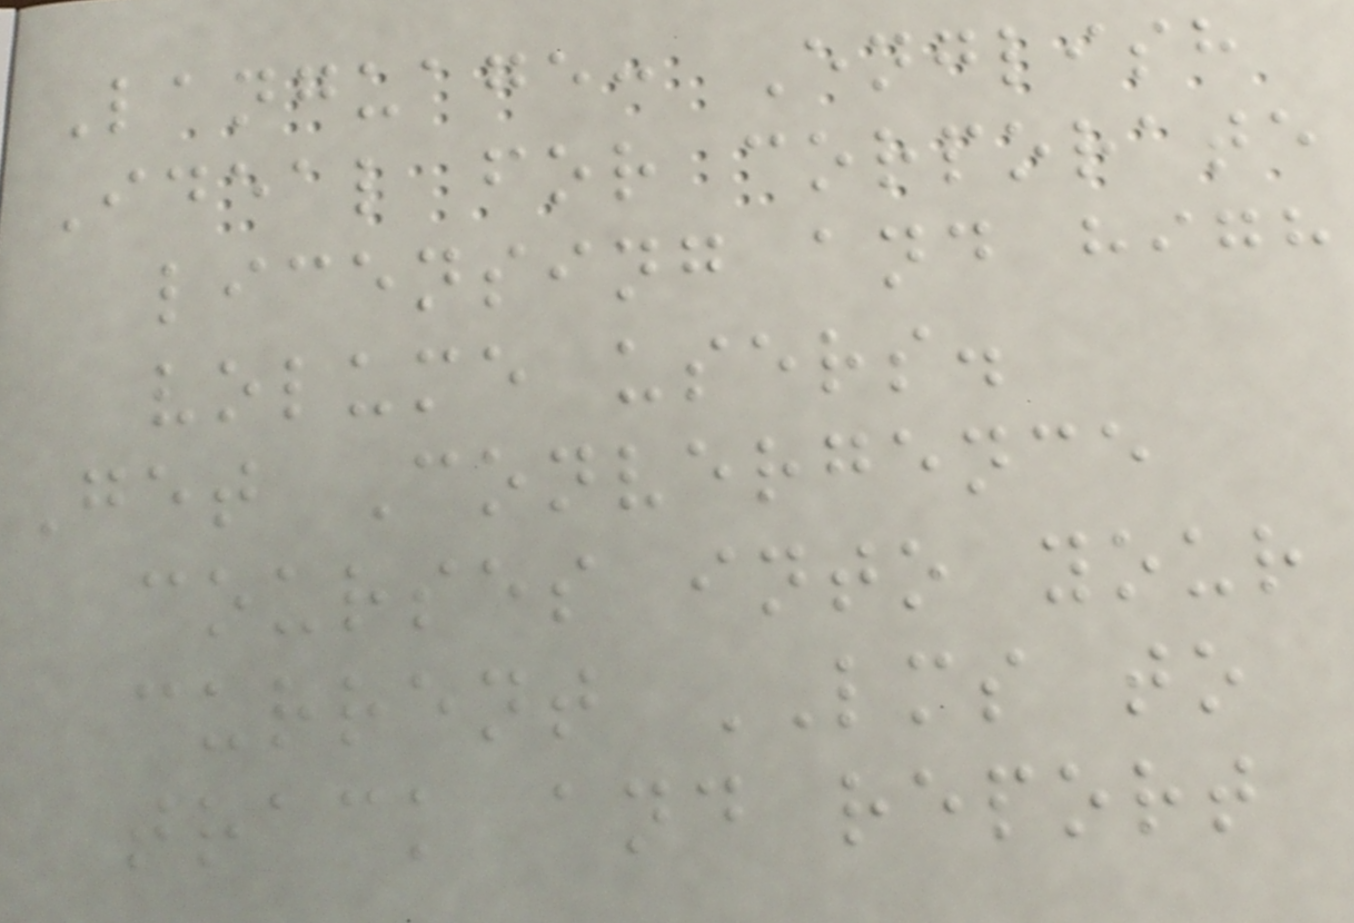Language: English
Ideal for corporate
licensing and high
volume users.
Get Convergence
courses into your
current LMS to
track and report
